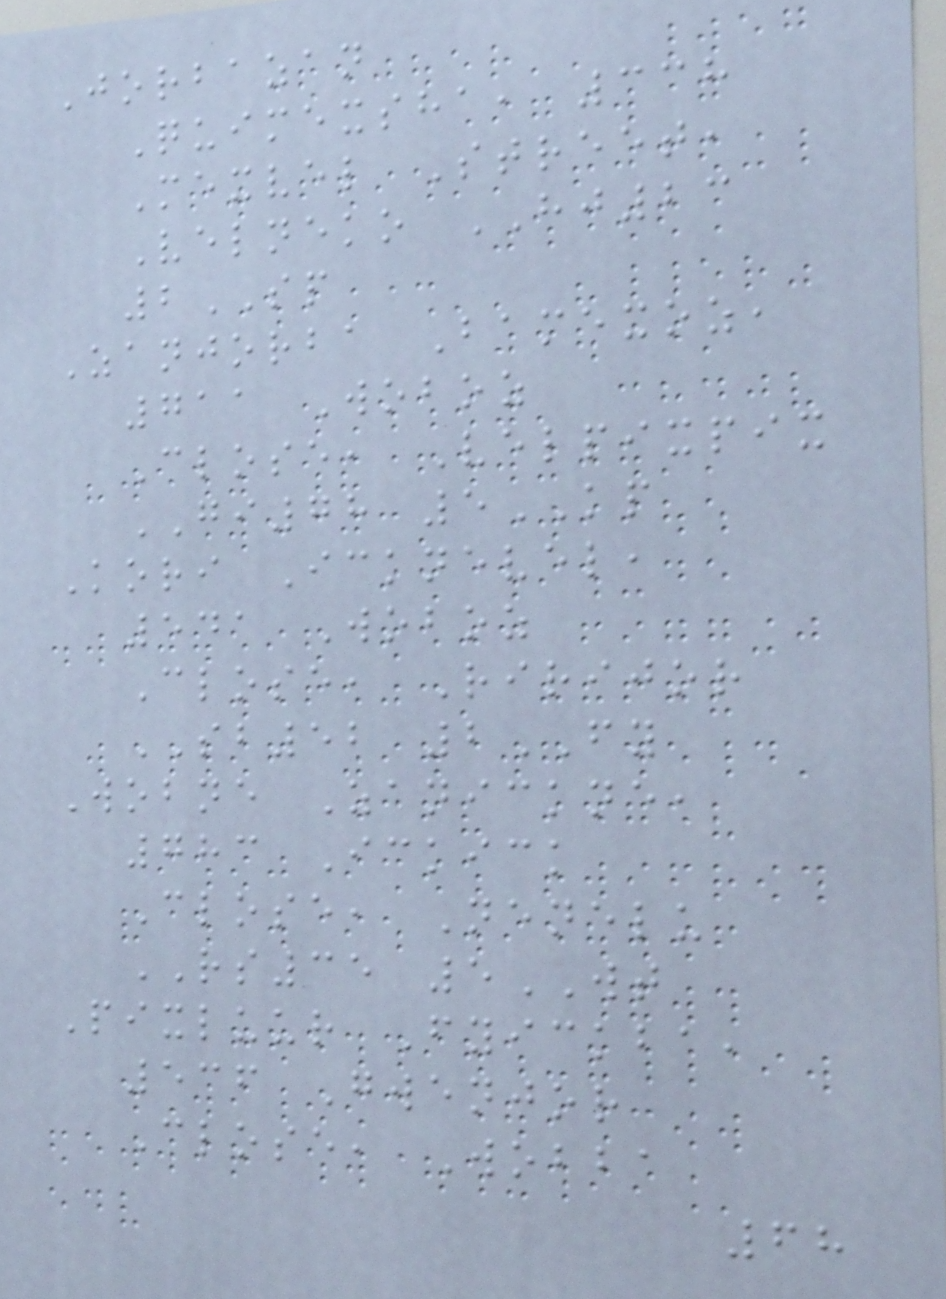Jorbazan
Quimexsha, 338
Mexvel Street,
Velneko HJ23
2SP
Zanjorba Bamexoz,
711 Woboz
Close, Velpixpix
GI78 5KP
Kori Icknevel,
541 Woboz
Close, Ririjor
SB52 2FY
Wobne Zanickne,
783 Ickick
Close, Nenelu
RS35 5WT
Pixluur Fyickba,
536 Gwenjor
Close, Wobba
68
